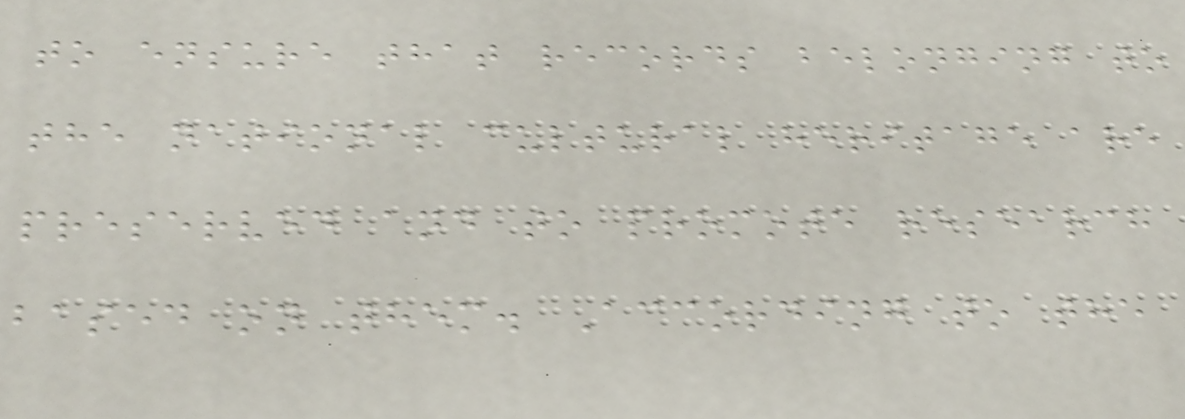to ensure that records belonging to
the national cultural heritage are
preserved and to promote research
based on them. According to the
